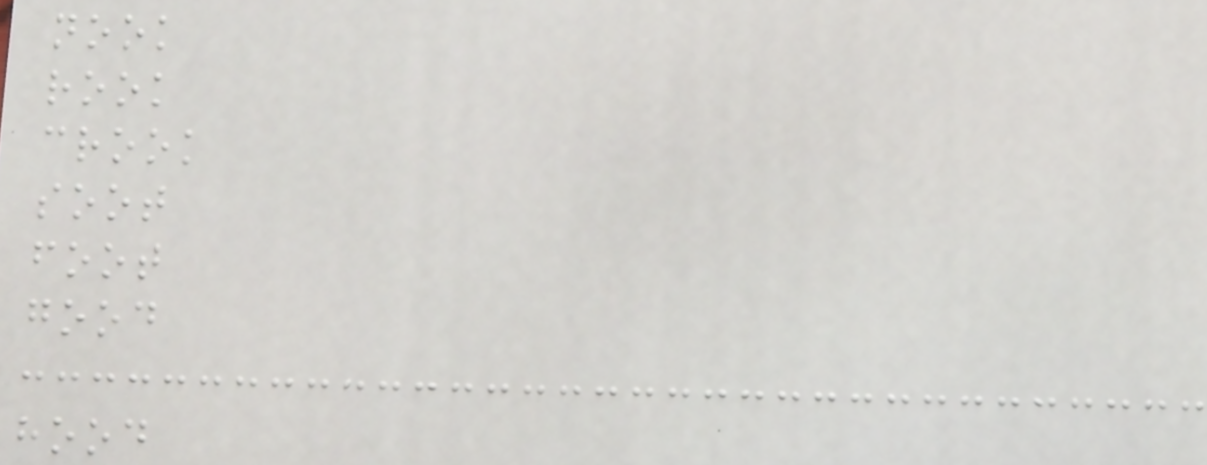nook
rook
crook
soot
foot
good
hood
